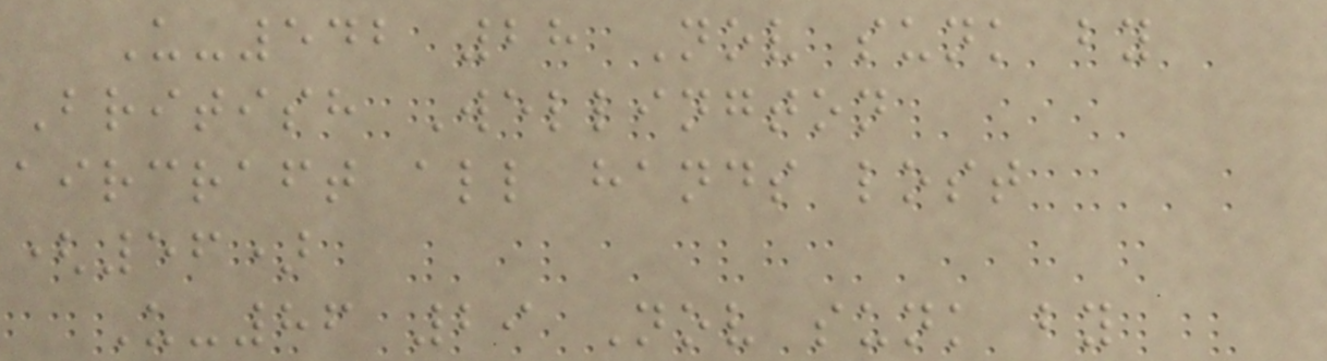U-542 28 Nov sunk by
British Wellington
aircraft all hands lost
(56)
U-86 29 Nov sunk by
